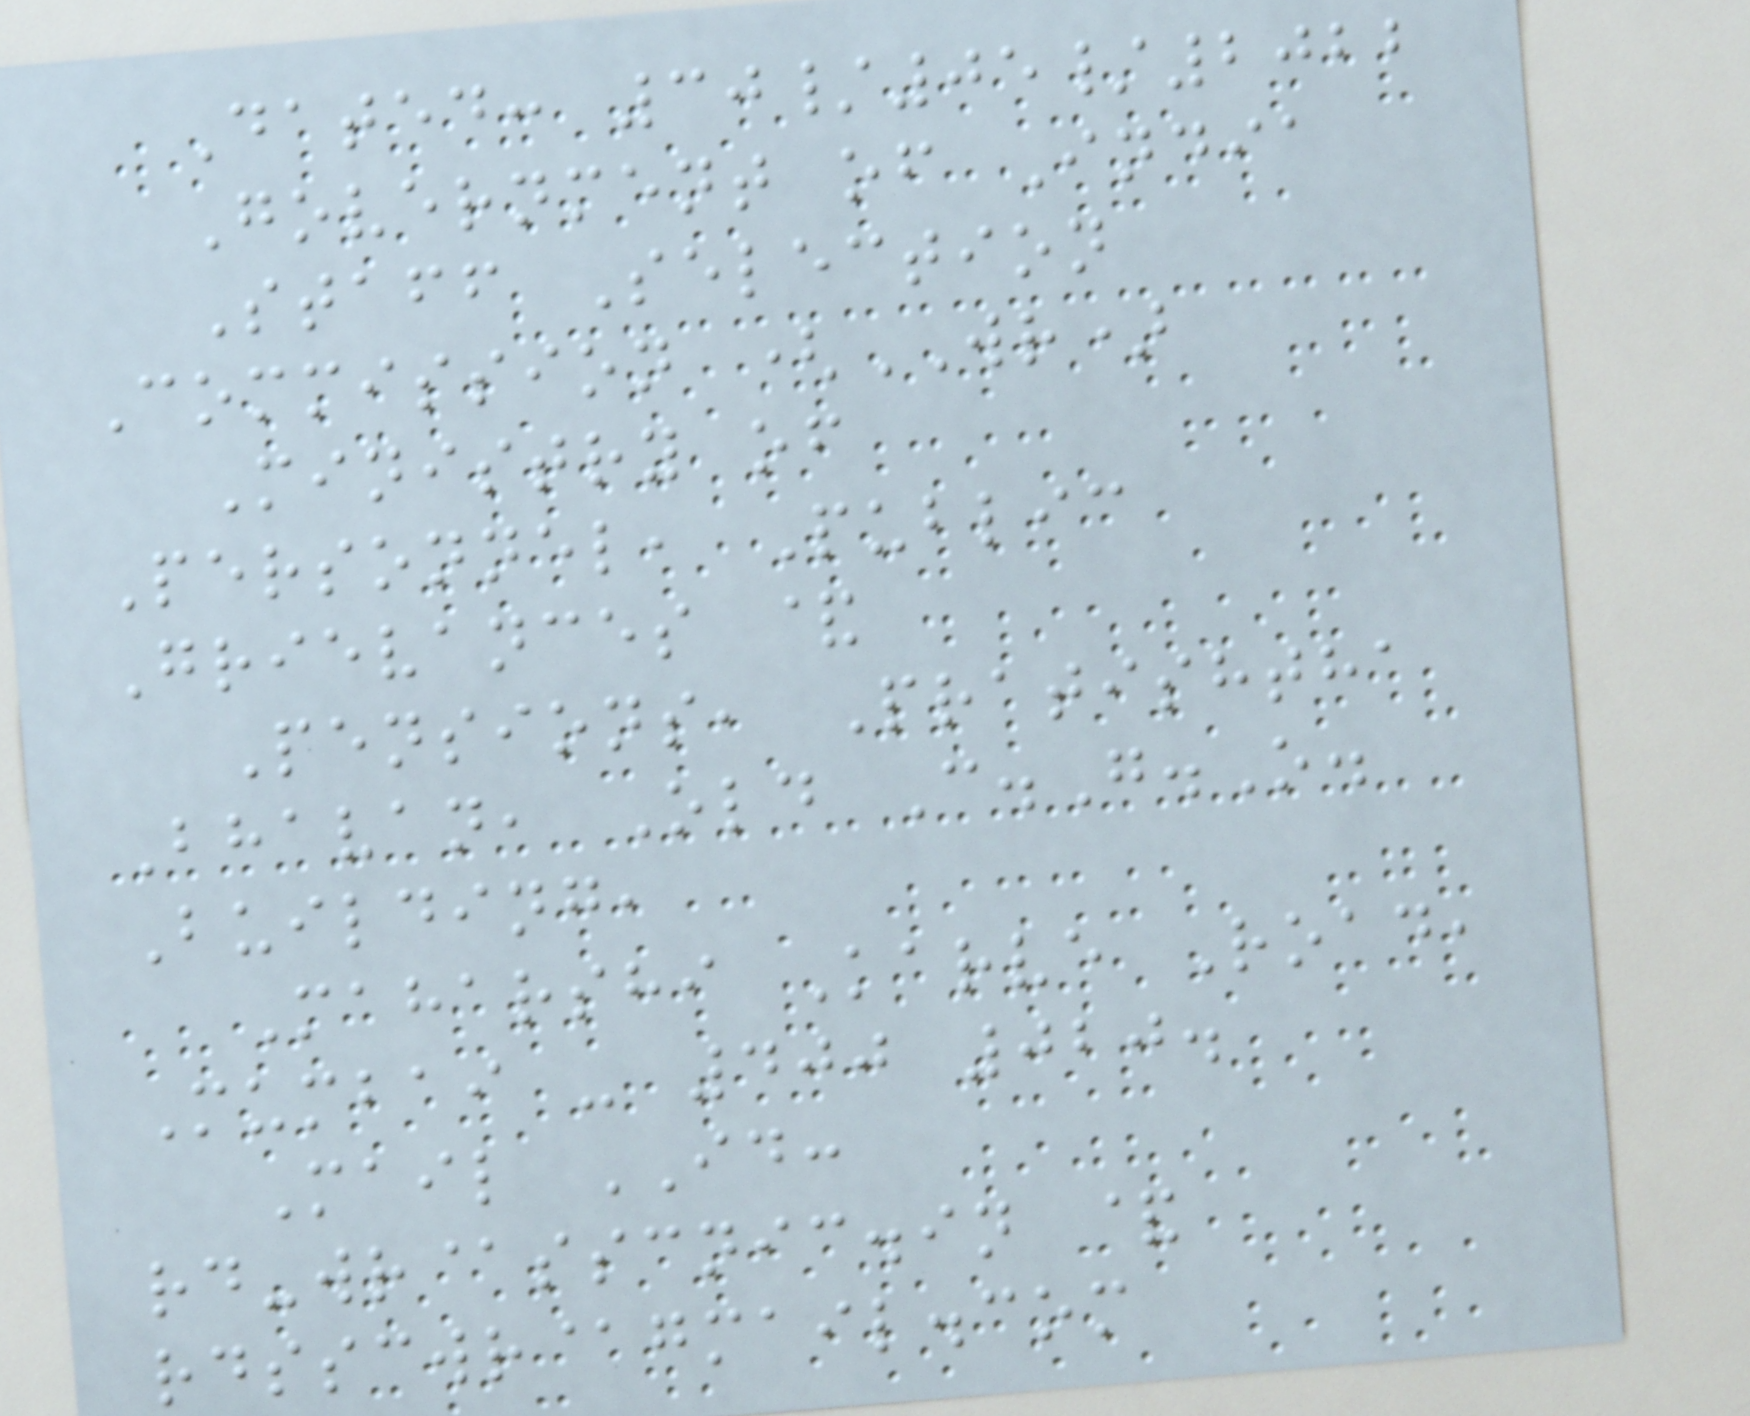Dated: 30/05/2022
Government of India
Staff Selection
Commission (WR)
Ministry of
Personnel, Public
Grievances &
Pensions, Pratishtha
Bhavan, Old C.G.O.
Building,
Maharshi Karve Road,
Mumbai - 400 020.
Mail ID:
rd-wr@sscnic.in &
rdsscwr@gmail.com
